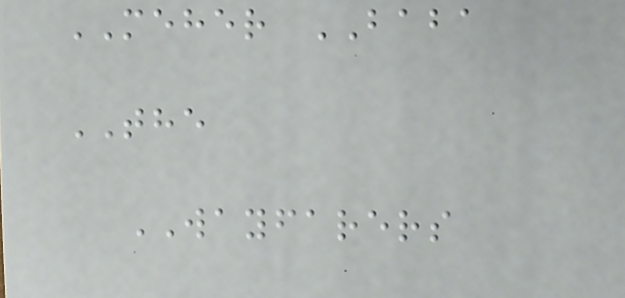MEHER BABA
THE
WAYFARERS
